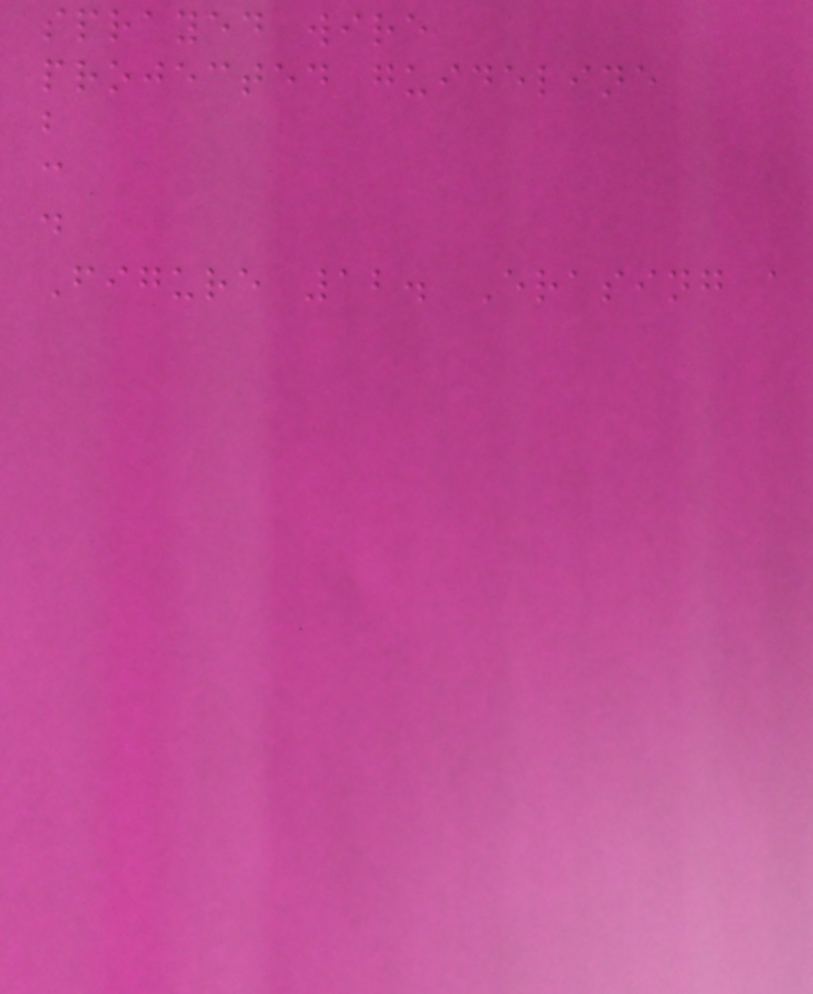sprayed wire
projected guideline
b
c
d
Figure 12. Erasing a
